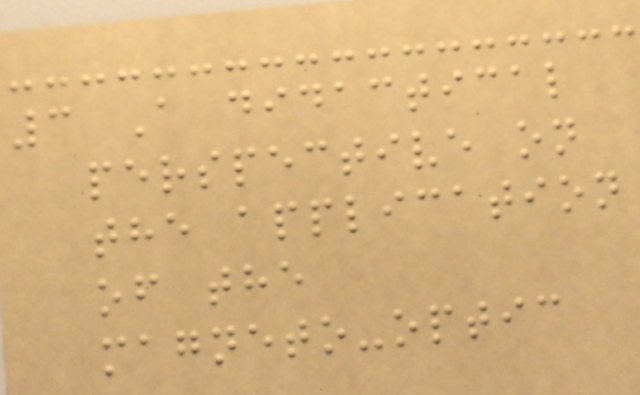3 A didactical
perspective on
the application
of the
magneto-optic
